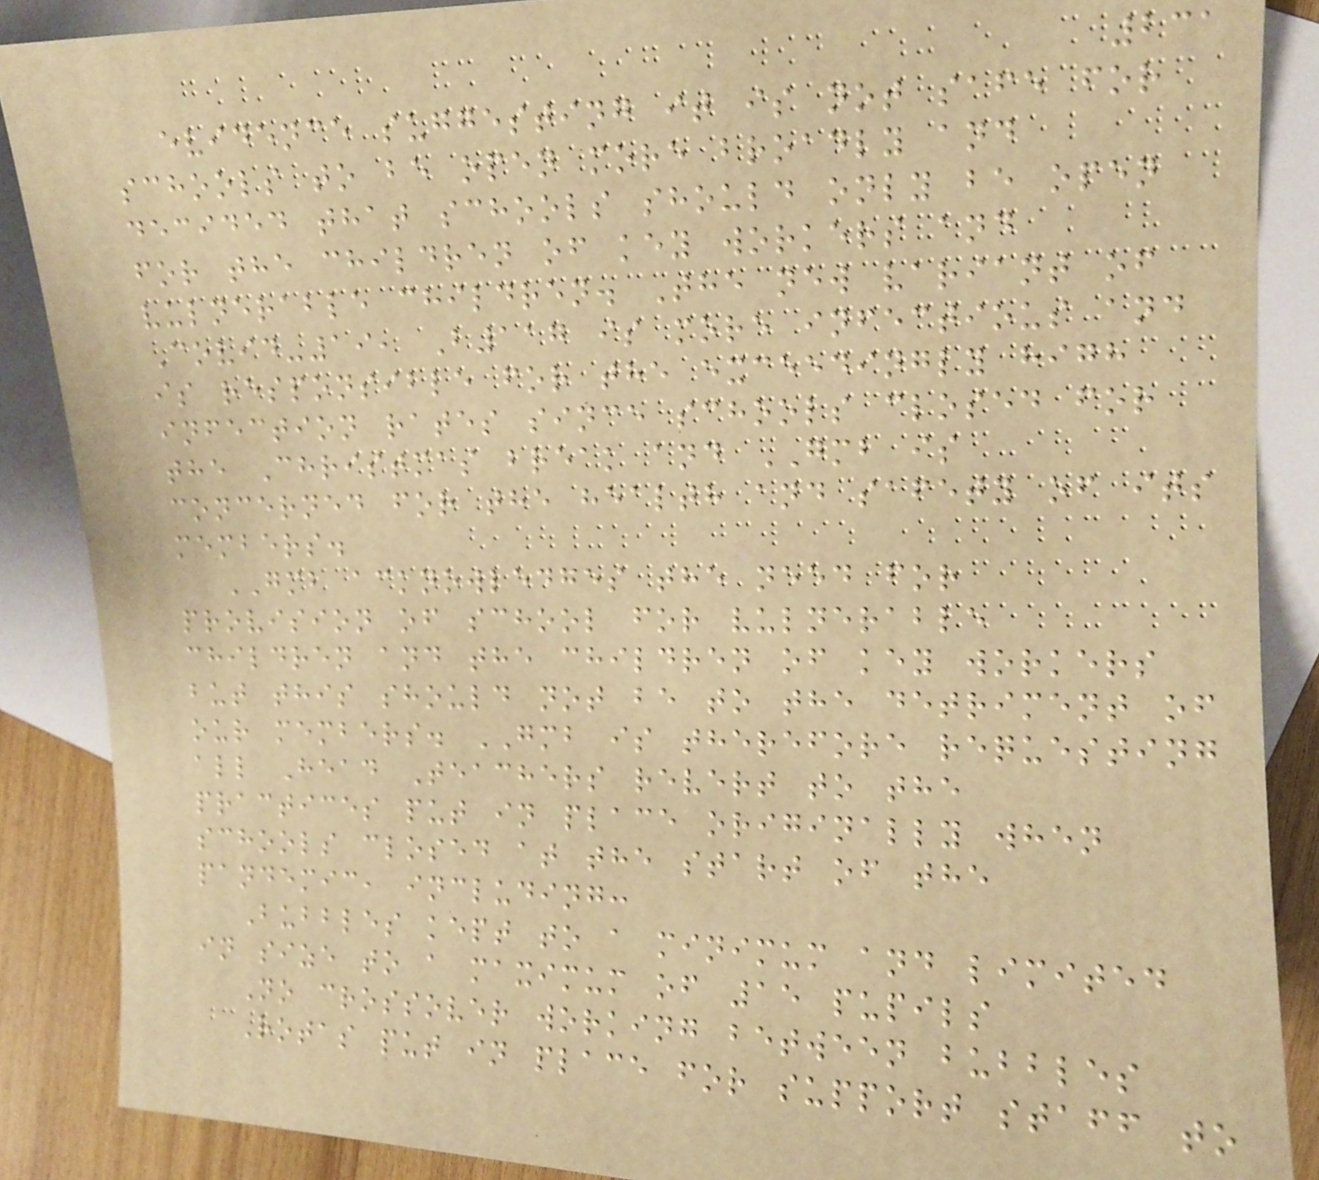231
evidence suggesting it is not safe for
schools to be open more broadly and
decided that schools should only be open
for the children of key workers and
vulnerable children. The new variant of
Covid-19, B117 is more infectious and
is responsible for the exceedingly high
infection rates since schools closed for
the Christmas break and GMB is
concerned for the health and safety of its
members.
GMB acknowledges the need for
provision of school for vulnerable
children and the children of key workers
but this should not be to the detriment of
our members. GMB is therefore requesting
all Head Teachers revert to the
practices put in place originally when
schools closed at the start of the
pandemic, including:
Bubbles kept to a minimum and limited
in size to a maximum of 15 pupils
No crossover working between bubbles
Rotas put in place for support staff to
